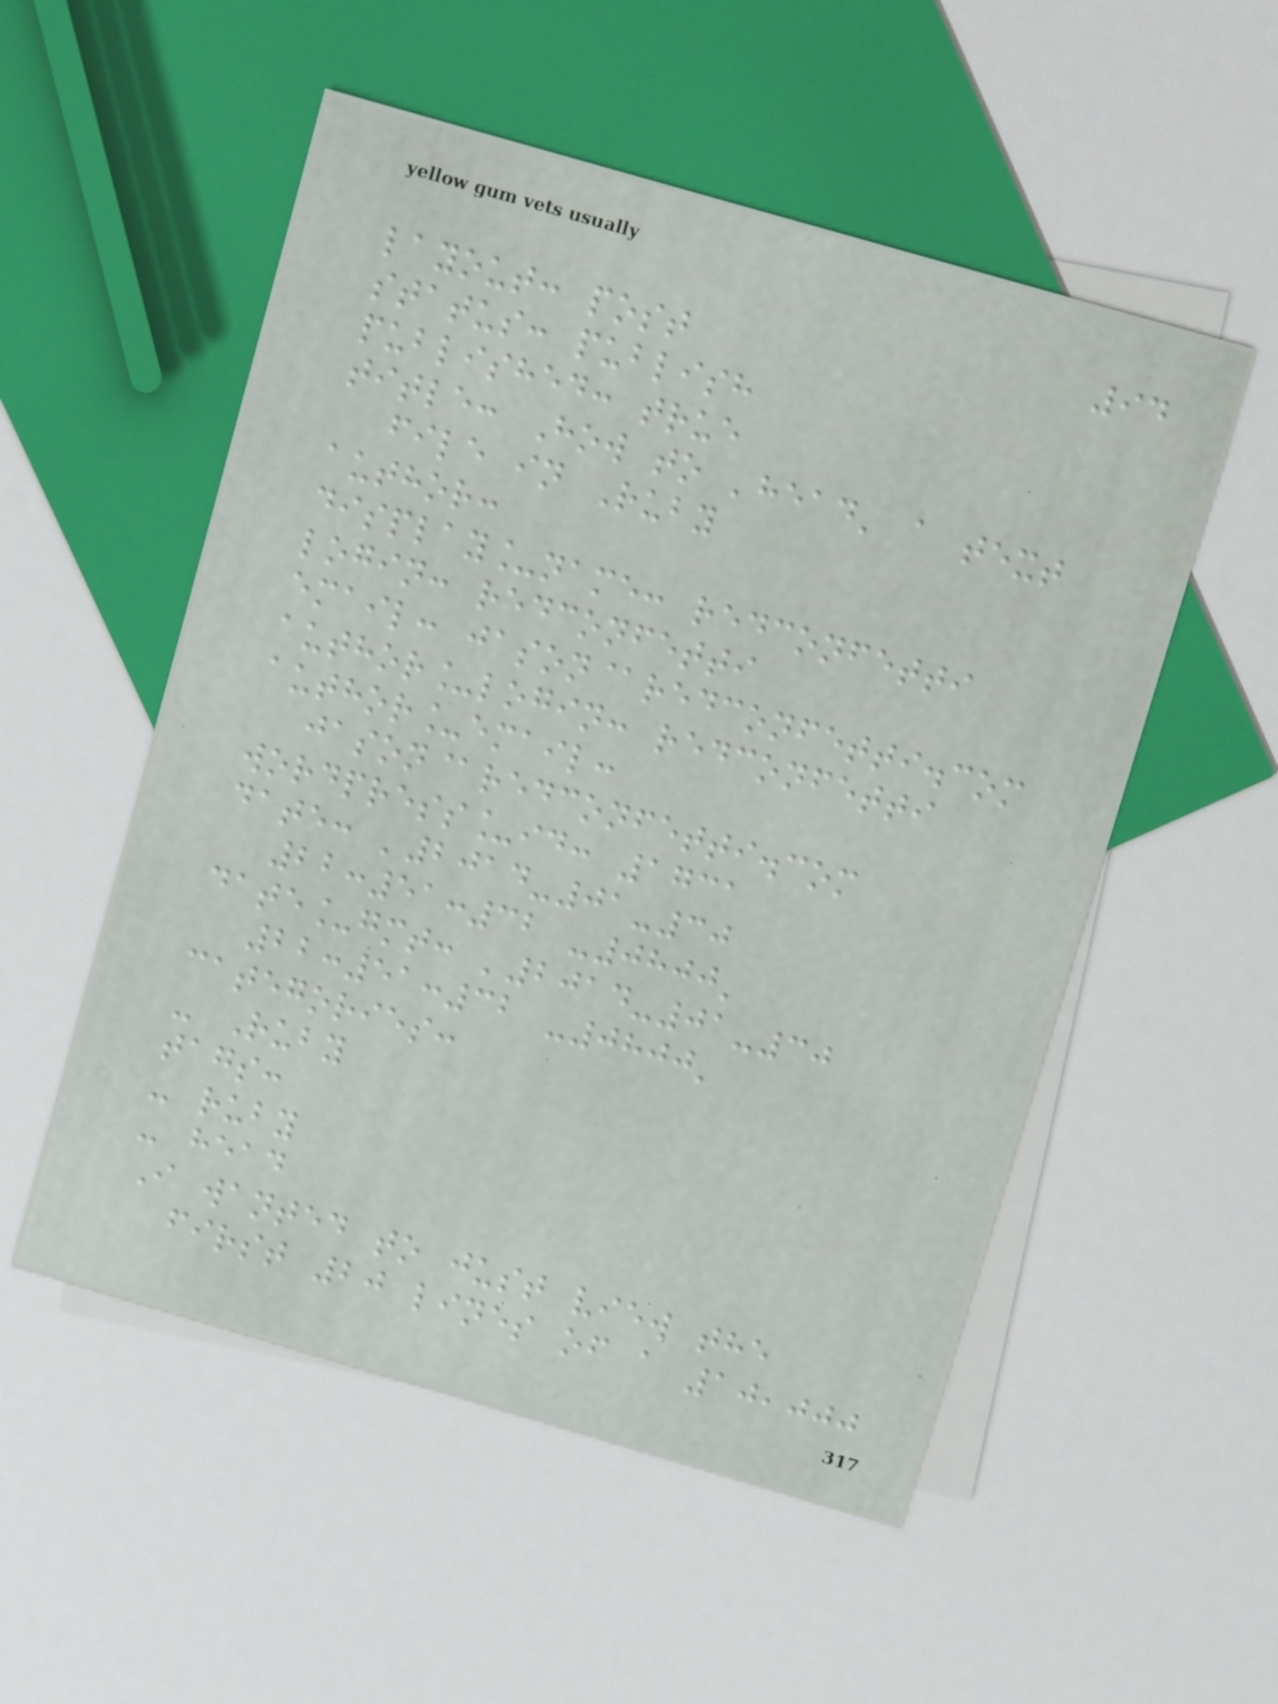94
layout: post
status: publish
published: true
title: How to 'head' a text
file in Ruby
author:
display_name: redconfetti
login: redconfetti
email: jason@redconfetti.com
author_login: redconfetti
author_email:
jason@redconfetti.com
wordpress_id: 1731
date: '2014-01-30
22:51:32 -0800'
date_gmt: '2014-01-30
22:51:32 -0800'
categories:
- Ruby
tags:
- ruby
- head
I wanted to just view the
first 20 lines of a 10,000
